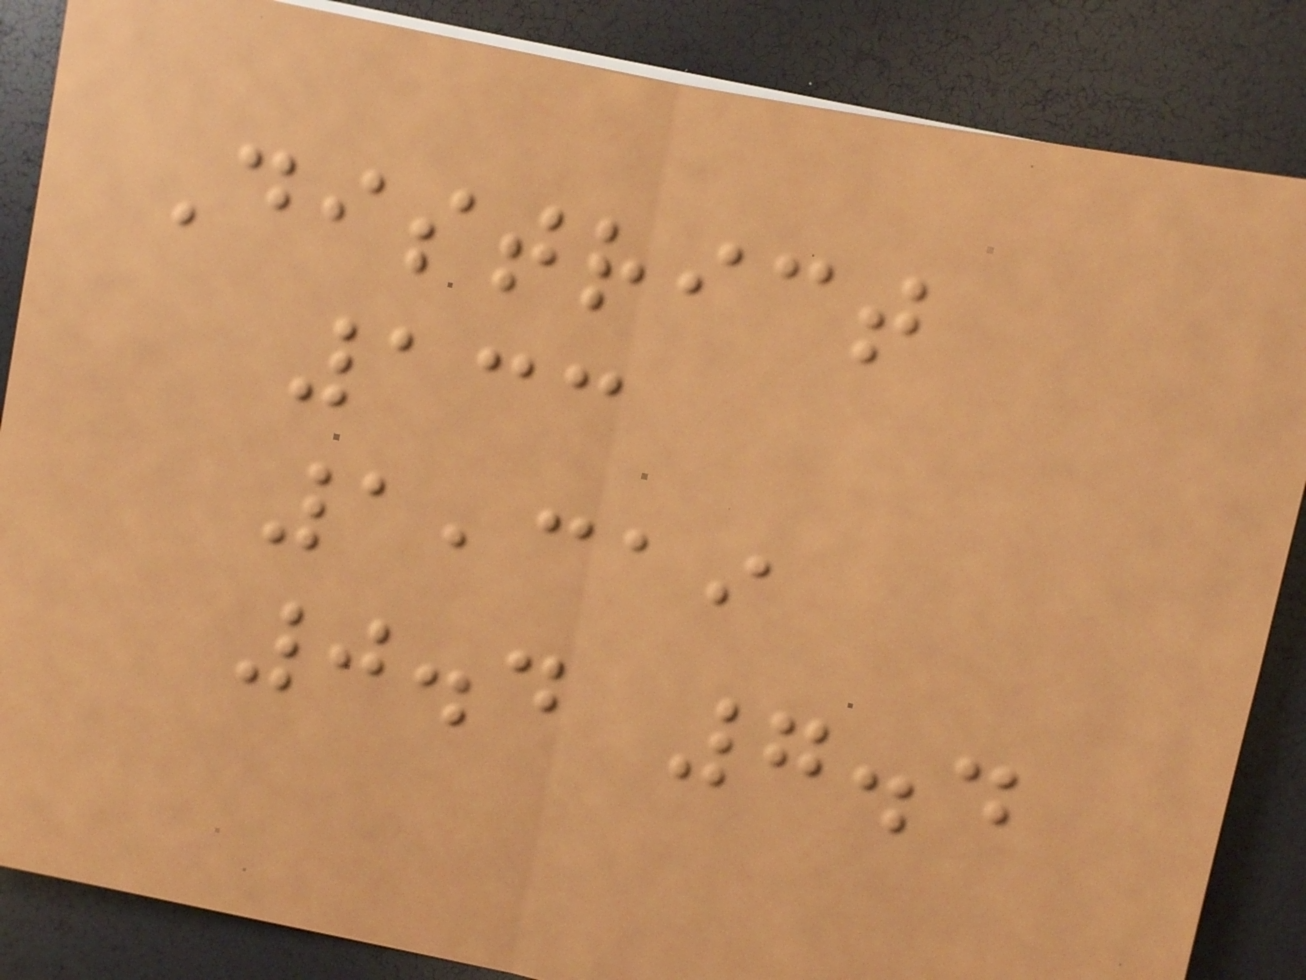District
133
1,319
0.4 7.4
